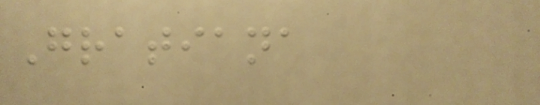Gratiana
